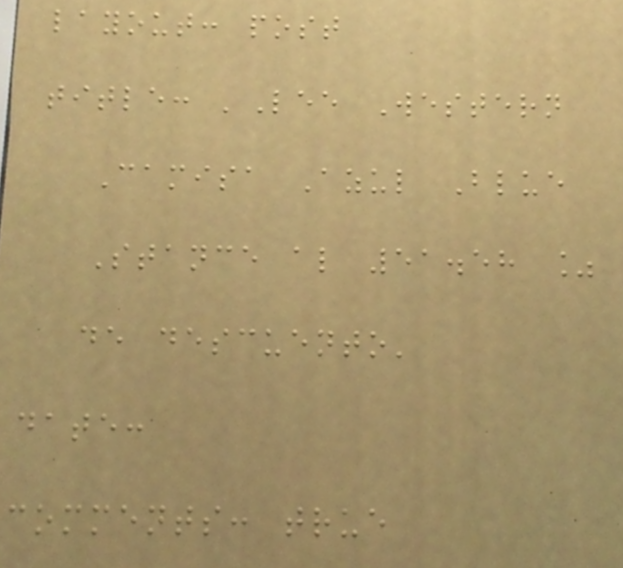layout: post
title: 'Lee Western
Camisa Azul Blue
Stance al 51.58 %
de descuento'
date:
comments: true
